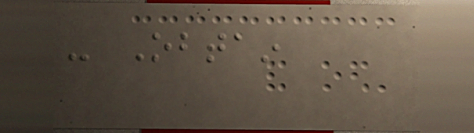- Obtain
